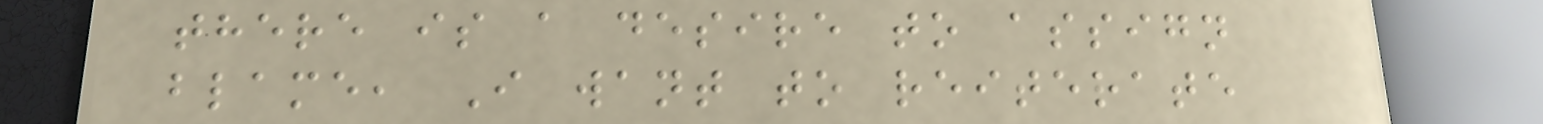there is a desire to assign
blame, I want to reiterate
